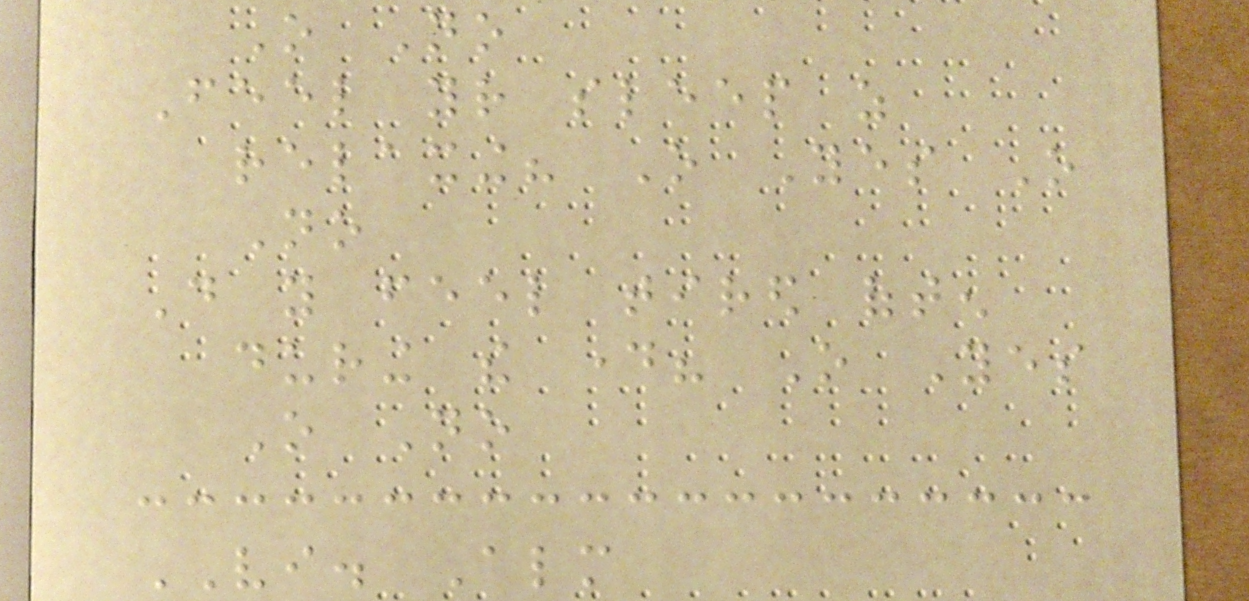O No
Feel your sleep as
relaxing? O Yes O
No
Do you feel tired often
during the day? O Yes
O No
VI. Almost
